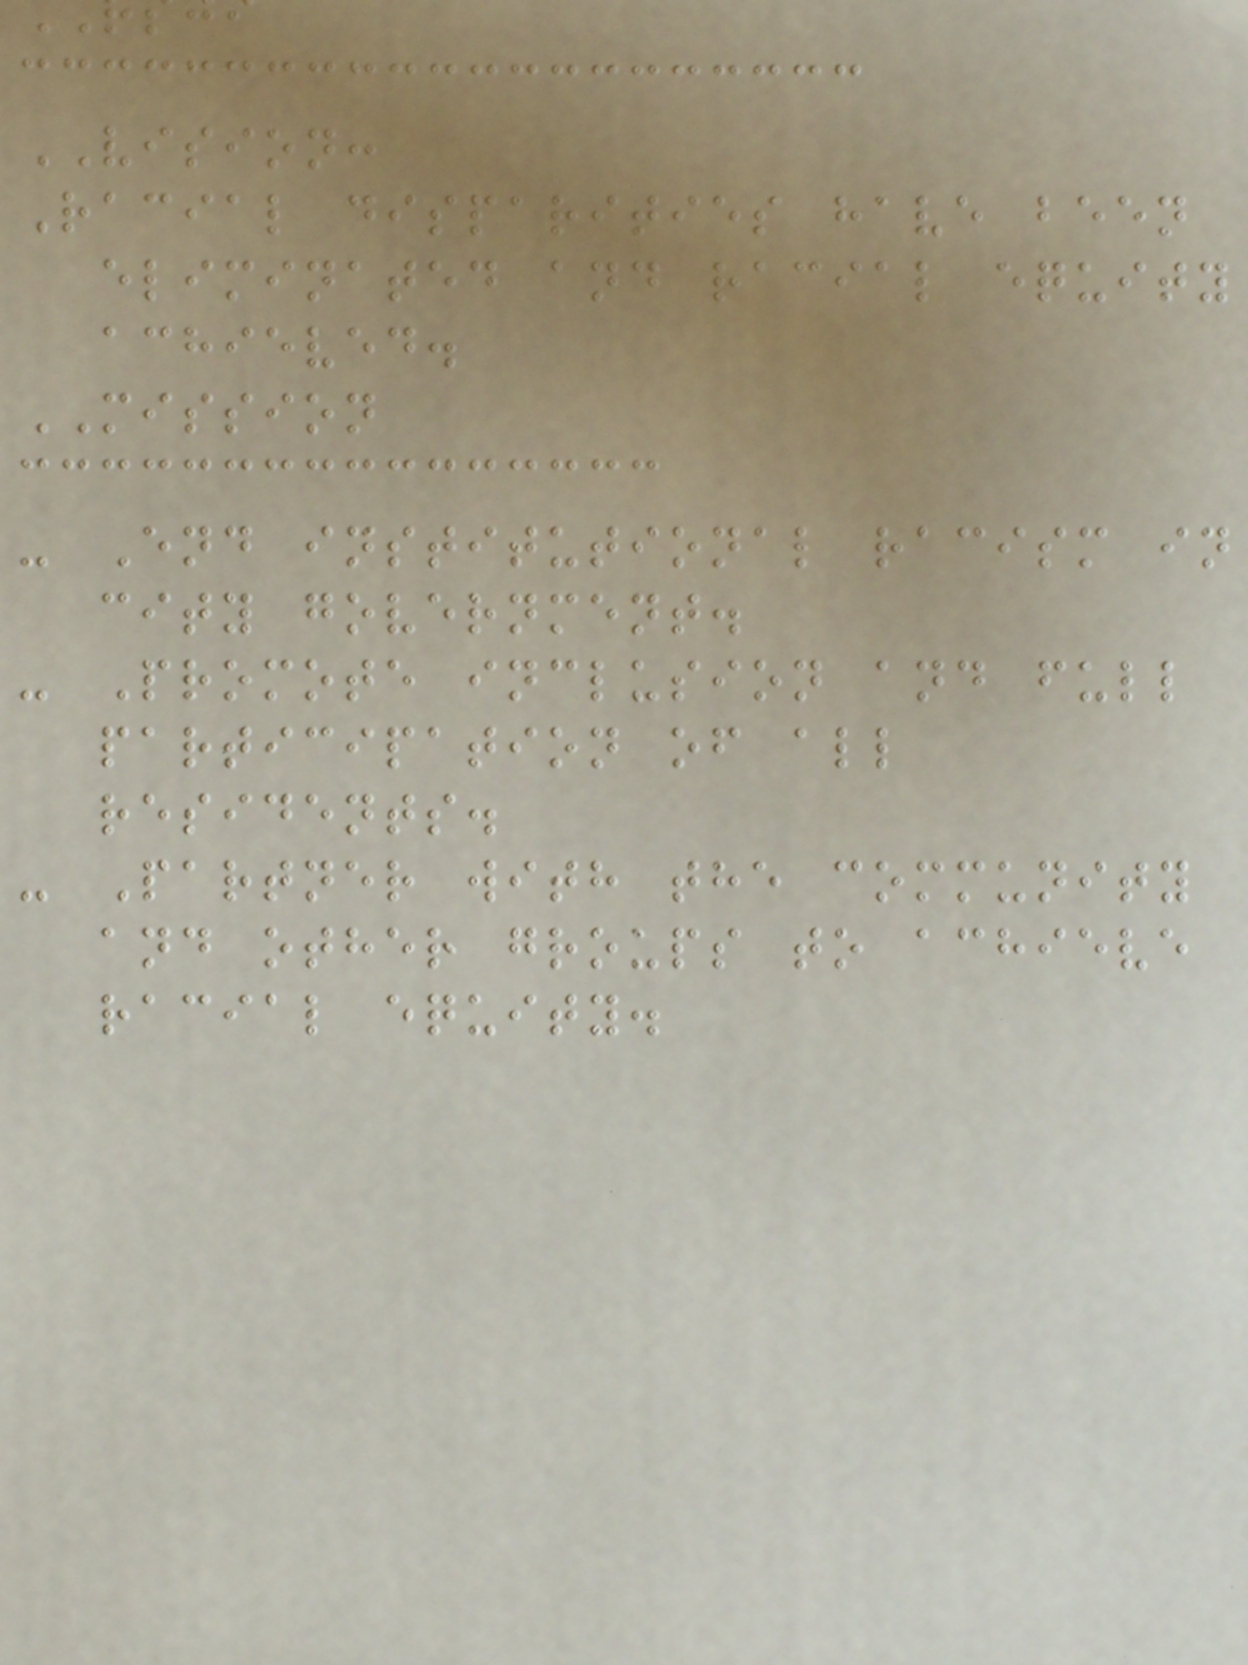VISION:
Racial disparities have been
eliminated and racial equity
achieved.
MISSION
- End institutional racism in
city government.
- Promote inclusion and full
participation of all
residents.
- Partner with the community
and other groups to achieve
racial equity.
